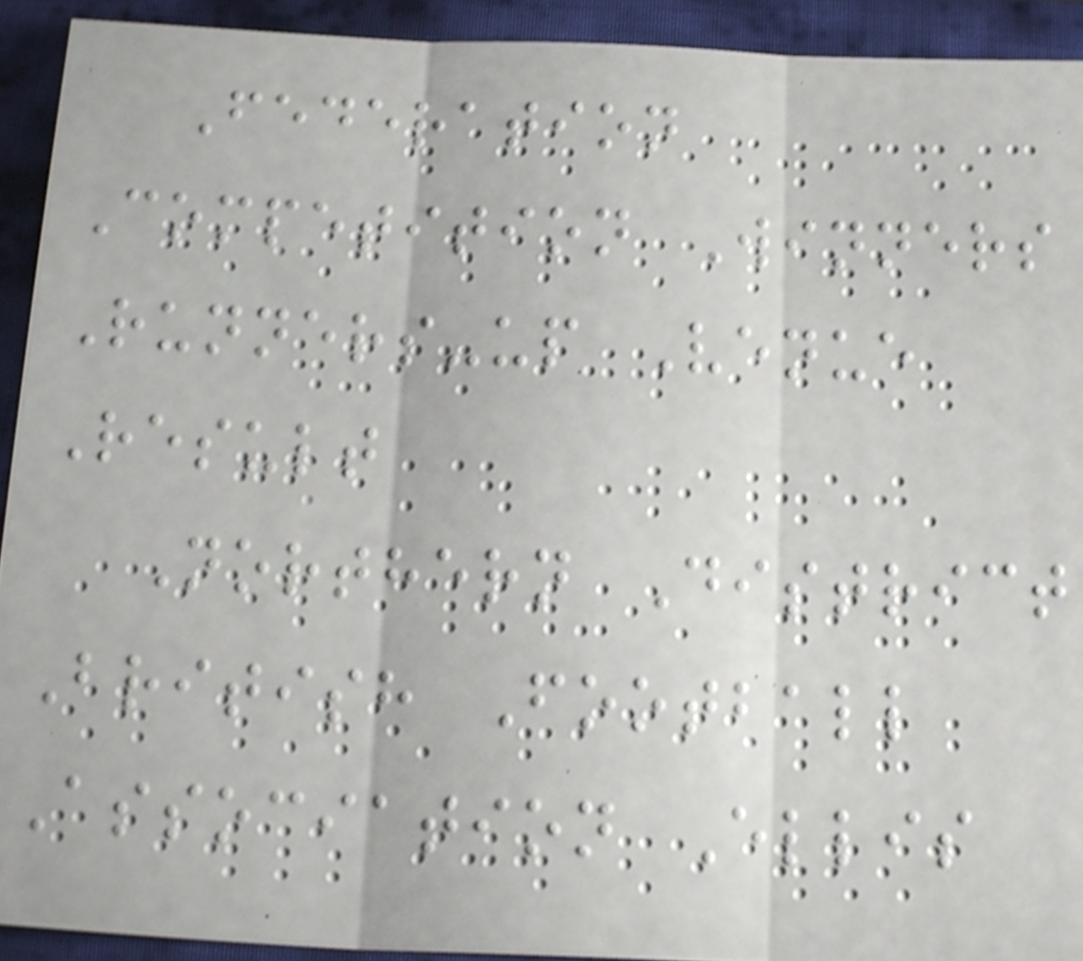Federation
Competition Winners
Runners-up Venue
Result
Northern District
British Football
Association Ellis
